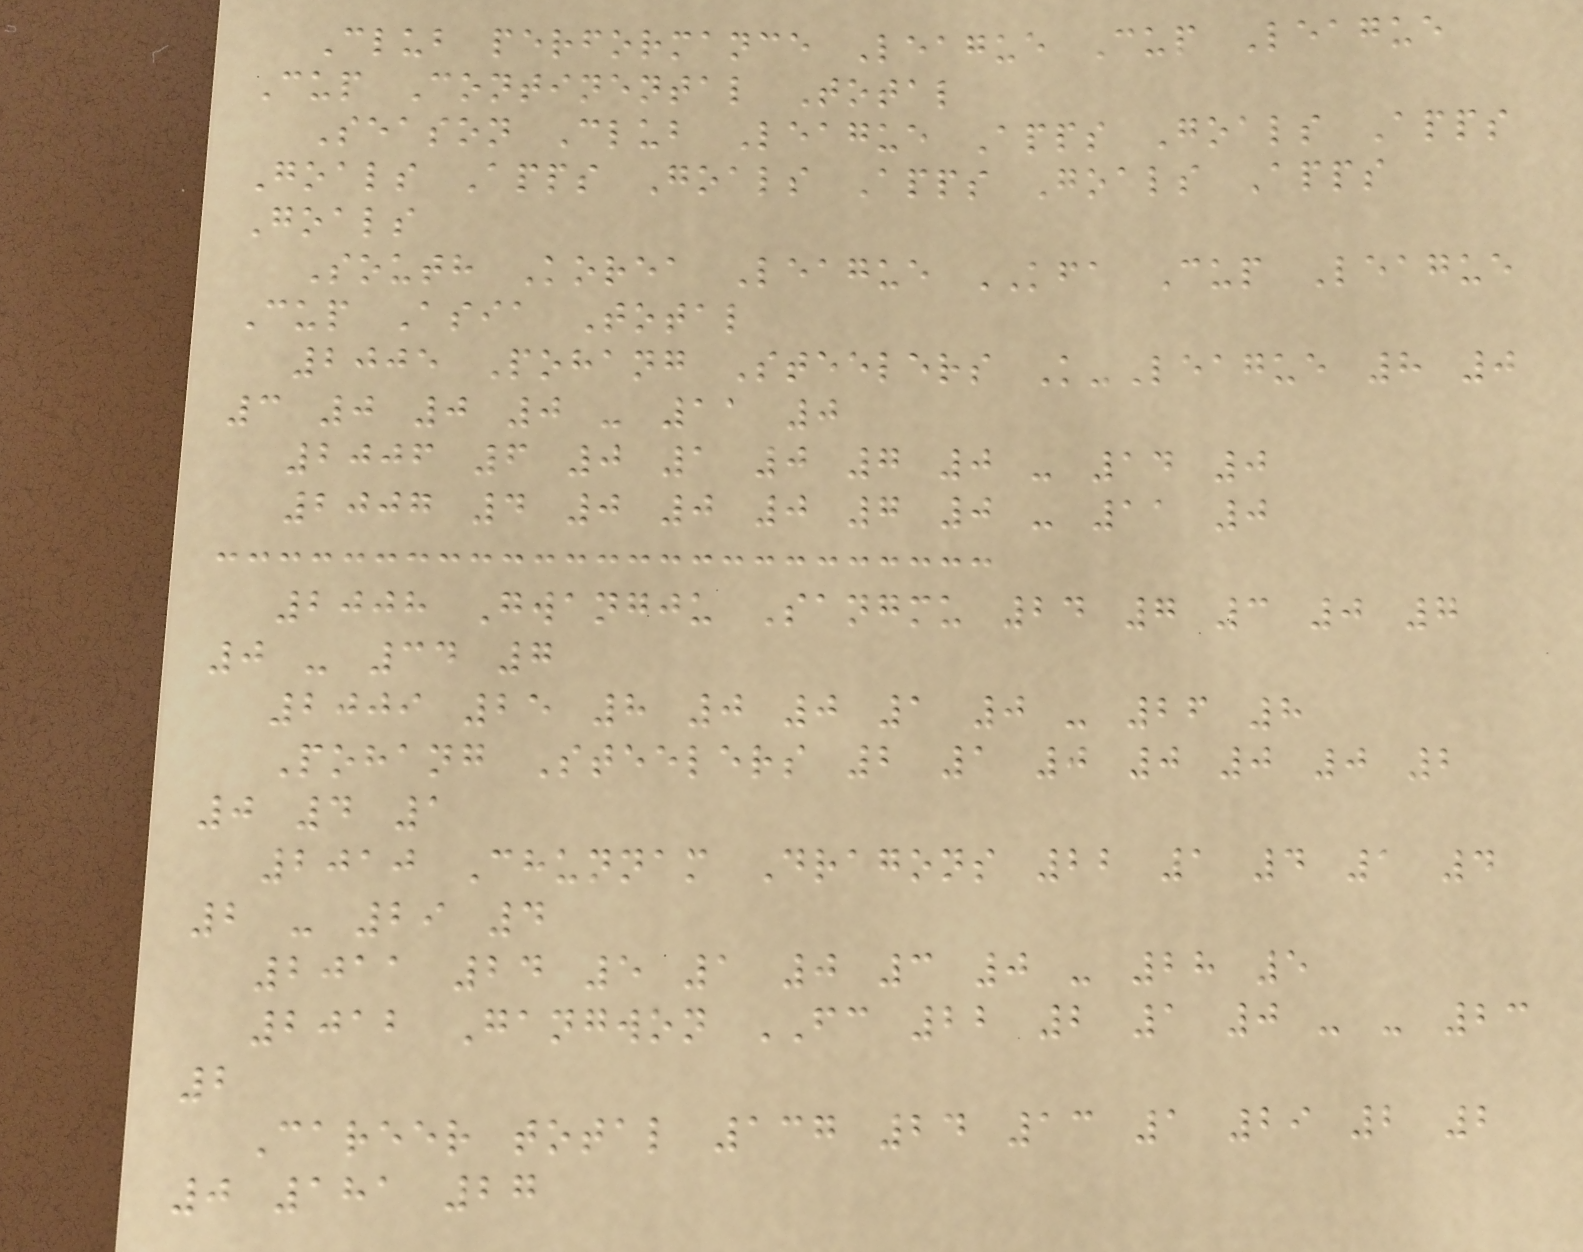Club performance League Cup League
Cup Continental Total
Season Club League Apps Goals Apps
Goals Apps Goals Apps Goals Apps
Goals
South Korea League KFA Cup League
Cup Asia Total
2005 Pohang Steelers K-League 8 0
3 0 0 0 - 11 0
2006 6 0 1 0 7 0 - 14 0
2007 4 0 0 0 7 0 - 11 0
2008 Gwangju Sangmu 24 7 3 0 7
0 - 34 7
2009 25 8 0 0 1 0 - 26 8
Pohang Steelers 2 1 0 0 0 0 2
0 4 1
2010 Chunnam Dragons 22 1 4 1 4
2 - 29 4
2011 24 5 1 0 3 0 - 28 5
2012 Gangwon FC 22 2 1 0 - - 23
2
Career total 137 24 13 1 29 2 2
0 181 27
